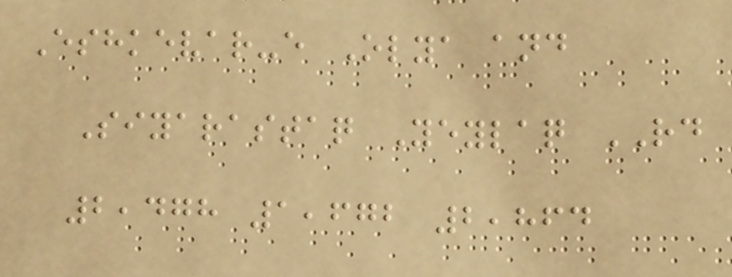Eshkevar-e Olya and
Siyarastaq Yeylaq RD
2,478 1,672 2,864
